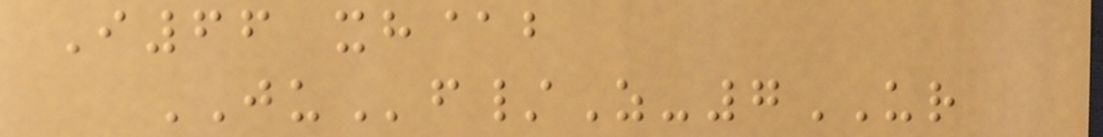I66 xh@b
JUf/Z-7UR
